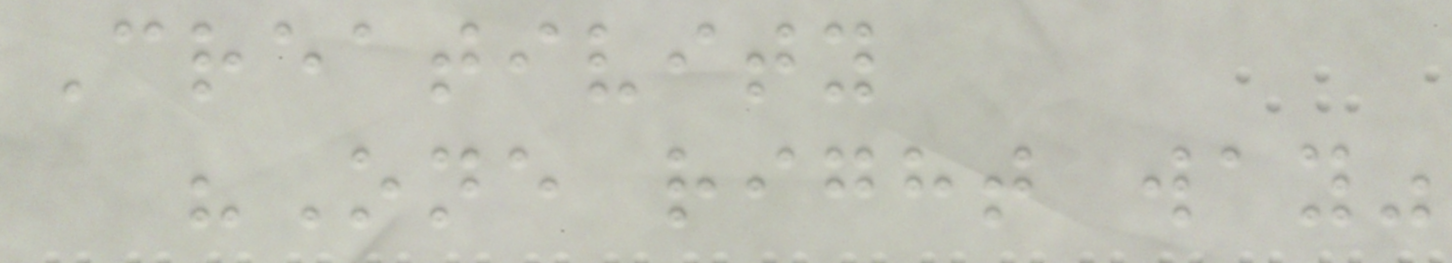Creativity
"One right way"
